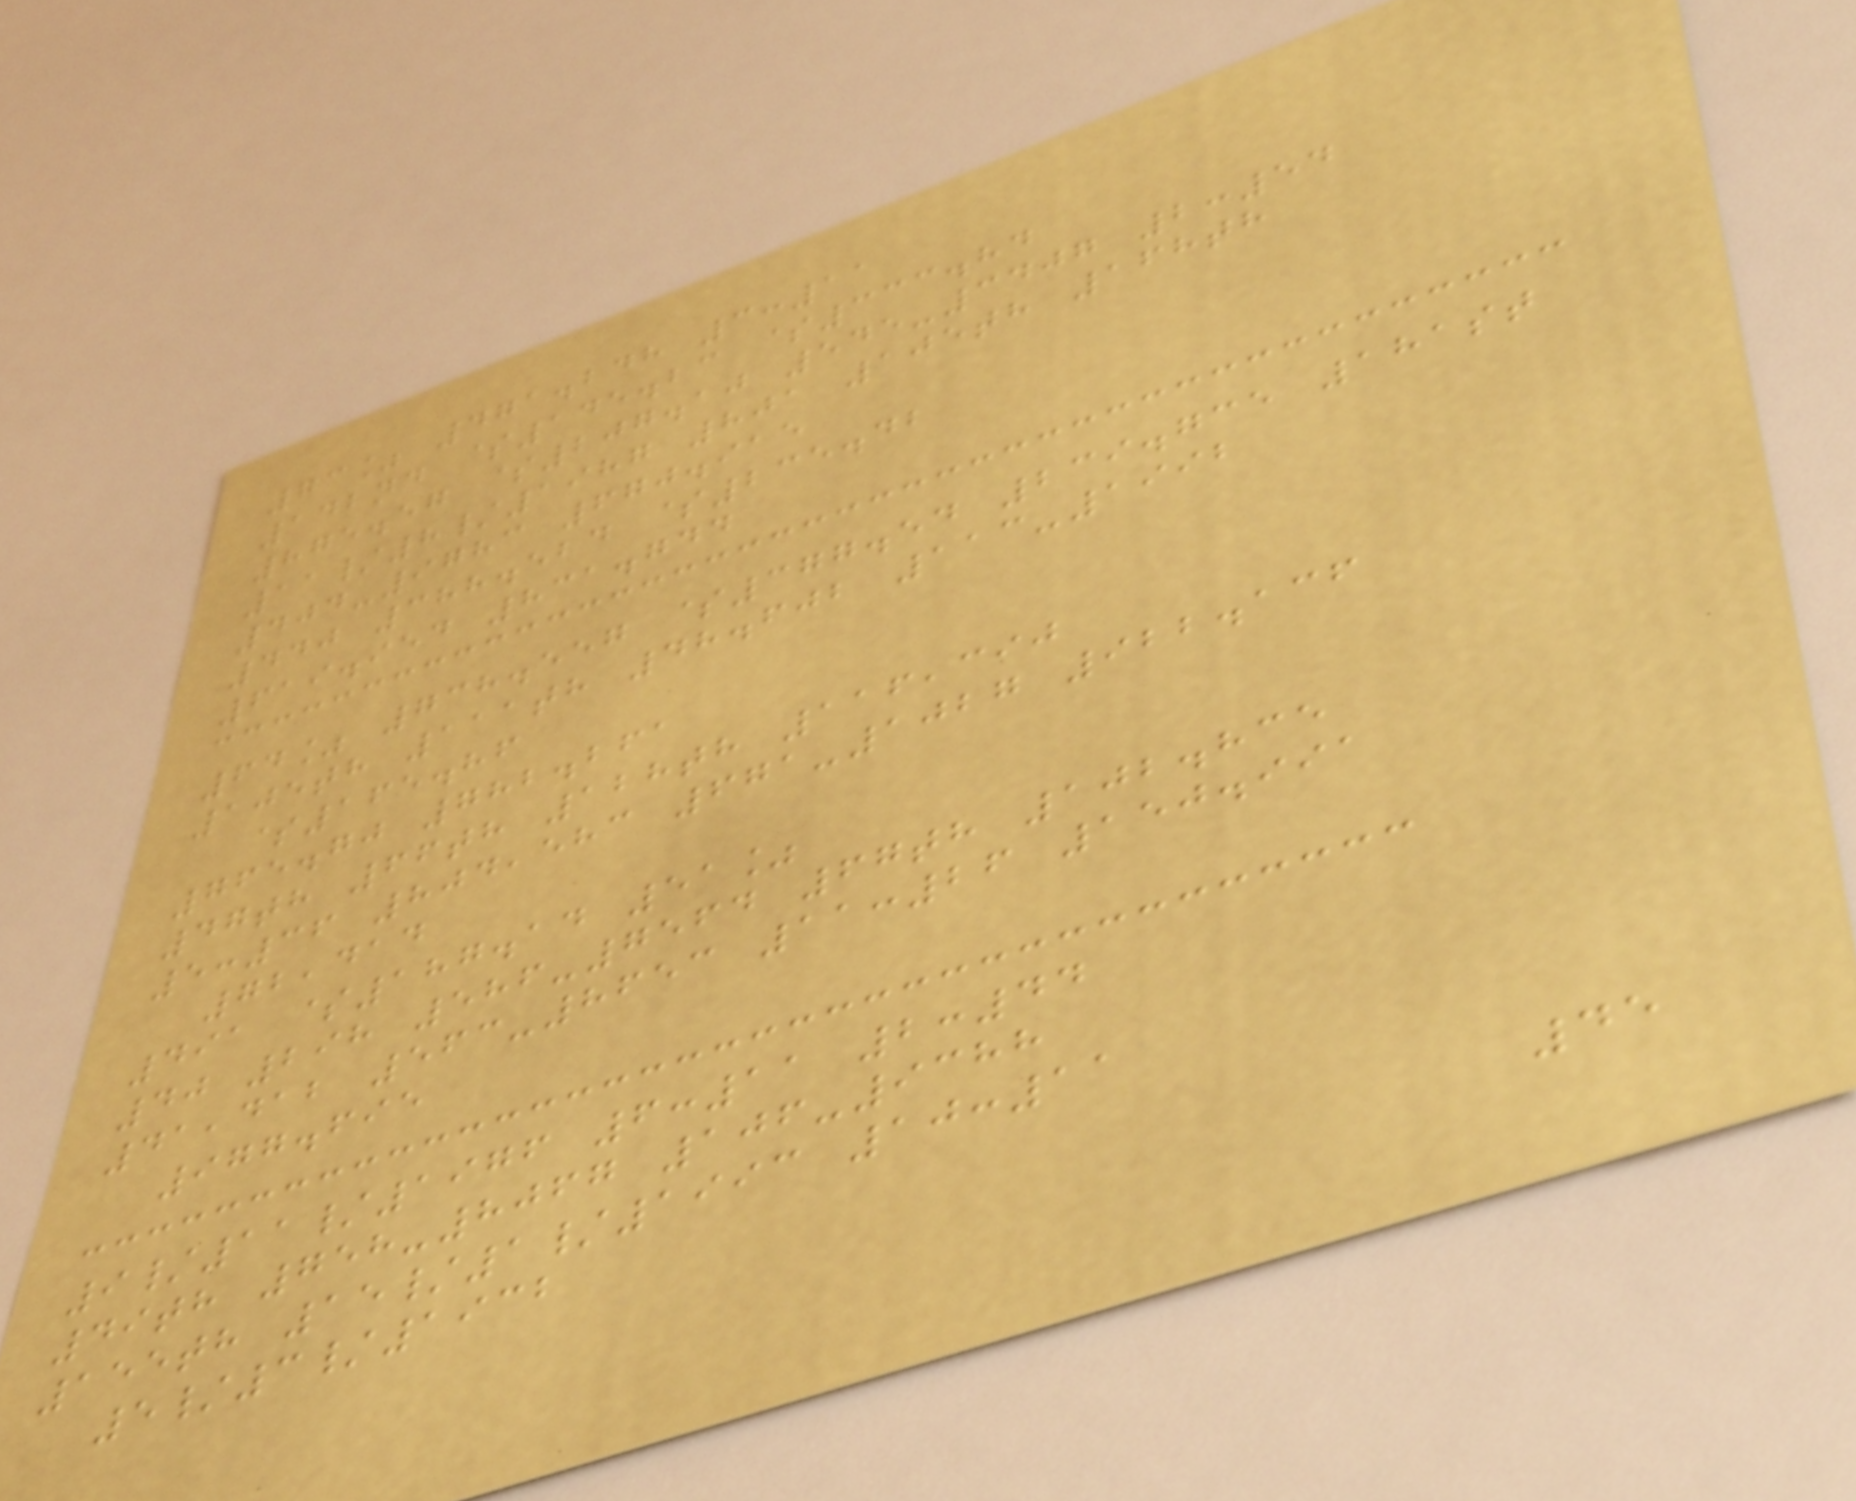73% 471.248 3:11
142nd $145.23 $333.84
875.57 $207.10 545-3407 2:54
11/8/1987 801 105th 168th
404-9783 670.915
440 388.524 $235.42
619.954 831.744
64% 738.557 $377.54 239.735 181st
105th 111th 48.602 113-1992
$165.86
765.70 782.261
47th 66th 128th 116,390
5:36 804,583 671-1027 922.136
72,414
491 $187.14 51%
40 298 586-7564 67th 102.835
41,412 563-8653 11:26 150.991
977.695
9/11/1976 6:11 2:44
49th 758-8067 106-9388
155th 15/1/1993 10:11
5/3/1932
45
